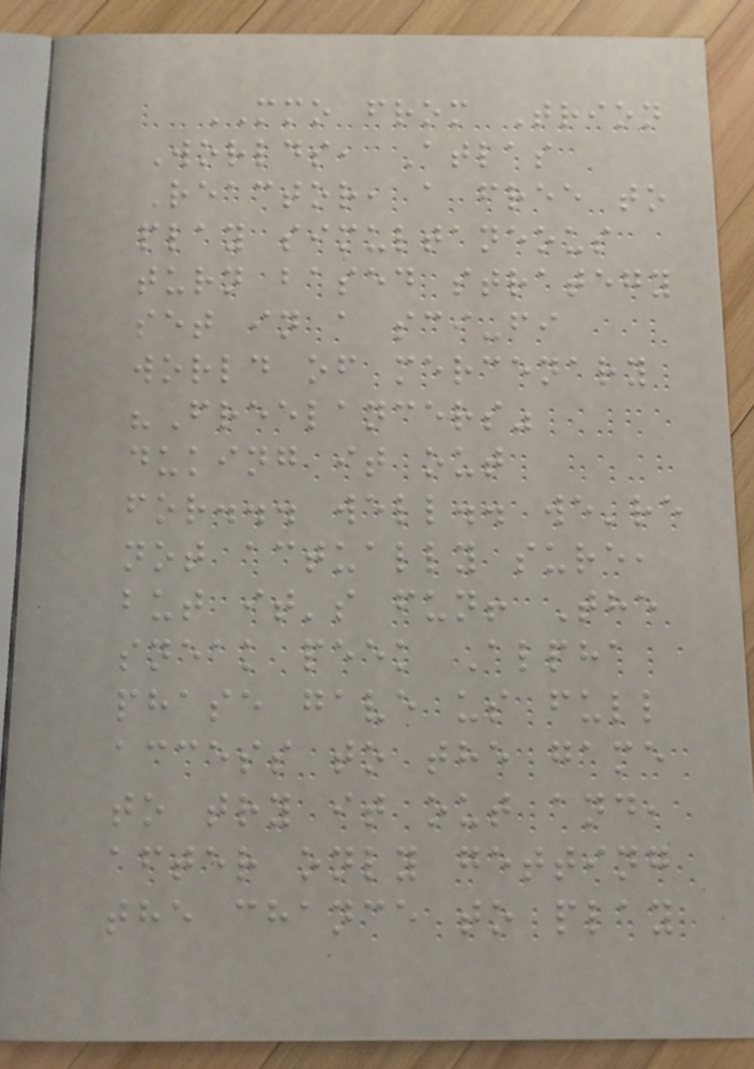MMO from Trion
Worlds, Atlas
Reactor, a free to
play simultaneous
turn based strategy
set in a sci-fi
world of mercenary
"Freelancers"
duking it out
for... well.. we're
not actually sure,
but it's fun! The
sneak peek Alpha
phase gave us full
access to the game
to try it out and,
after only getting
the chance to play
